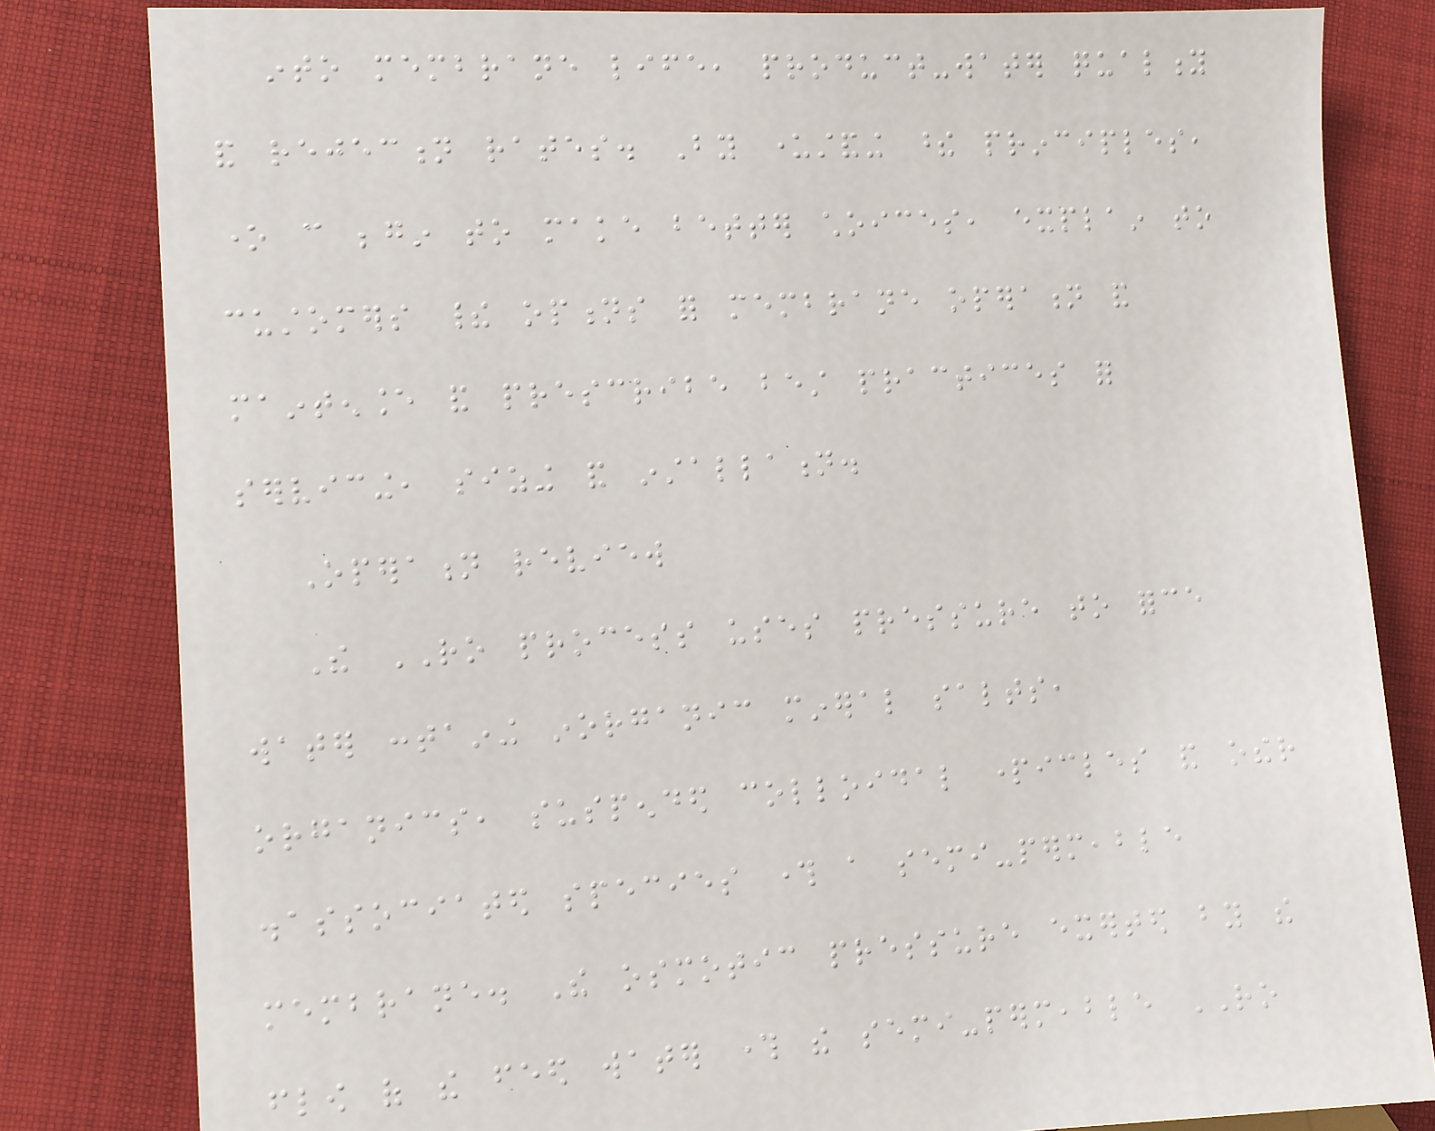into membrane life, product-water quality
and rejection rates. By understanding these principles,
one can begin to make better choices, explain to
customers their options for membrane operation and
maintenance and prescribe best practices for
servicing, sizing and installation.
Operation review
The RO process uses pressure to force
water containing inorganic mineral salts,
organics, suspended colloidal particles and other
disassociated species through a semi-permeable
membrane. The osmotic pressure exerted by the
flow of the feed water through the semi-permeable RO
